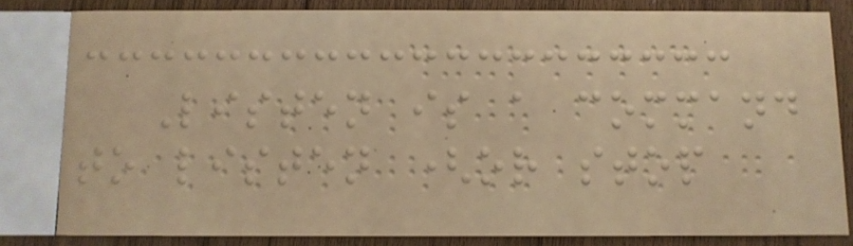Listen is a command
to listen (or stop
